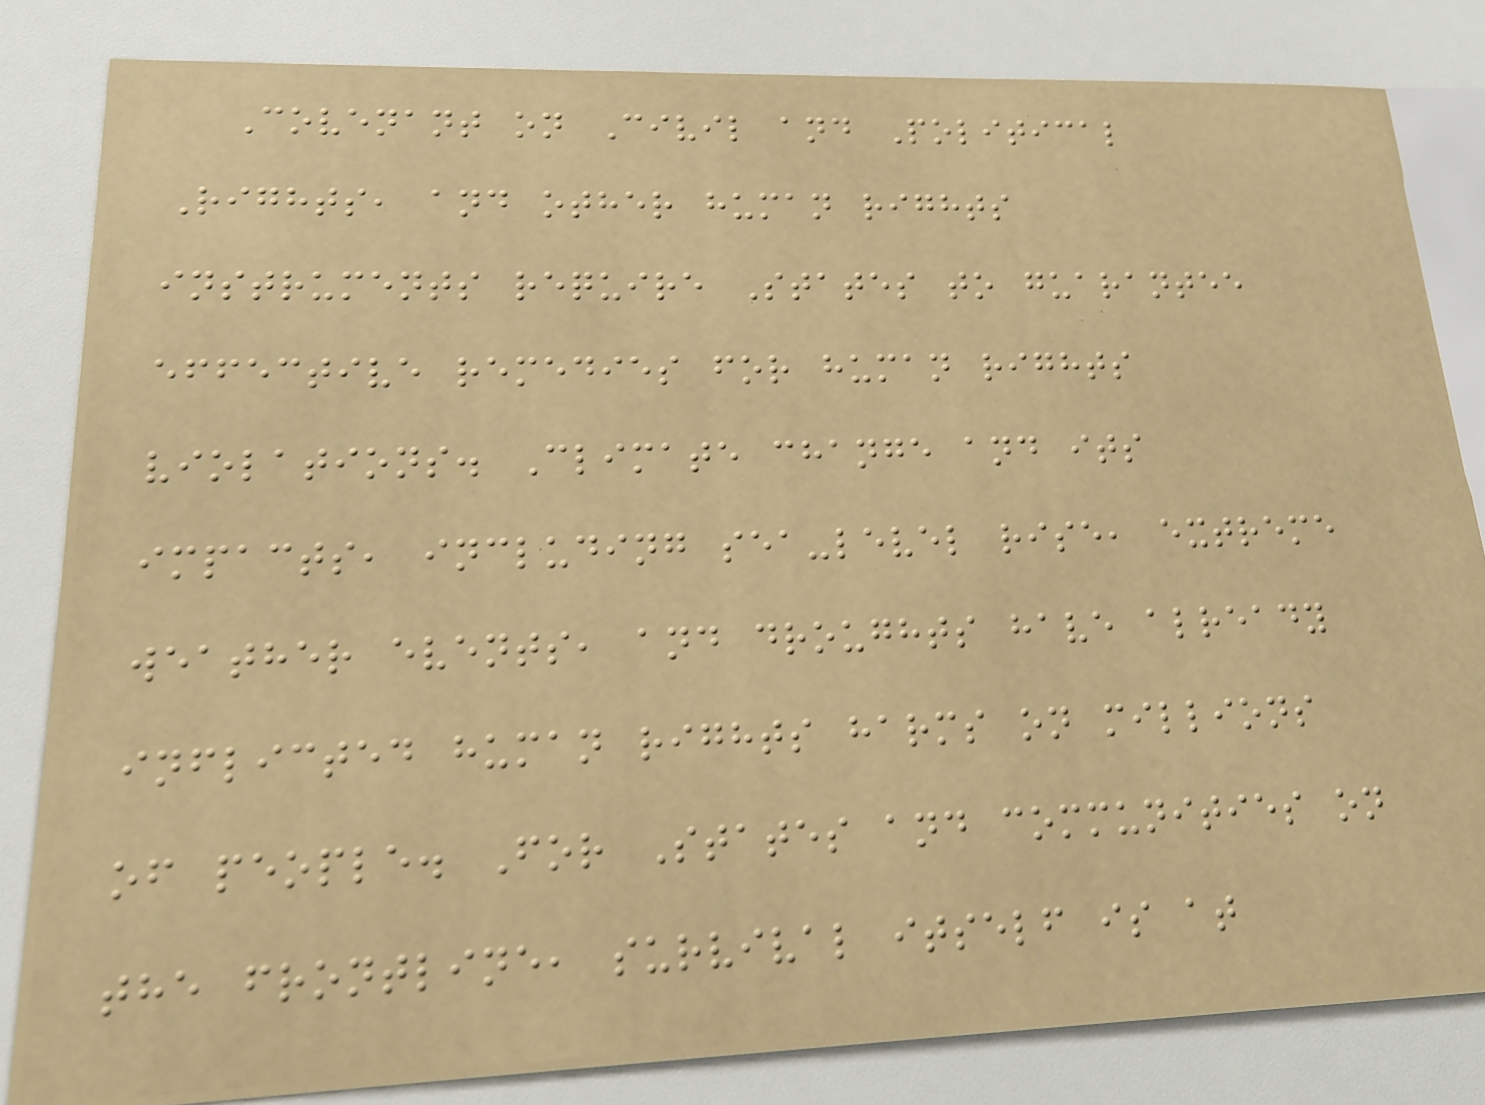Covenant on Civil and Political
Rights, and other human rights
instruments require States to guarantee
effective remedies for human rights
violations. Climate change and its
impacts, including sea-level rise, extreme
weather events, and droughts have already
inflicted human rights harms on millions
of people. For States and communities on
the frontline, survival itself is at
